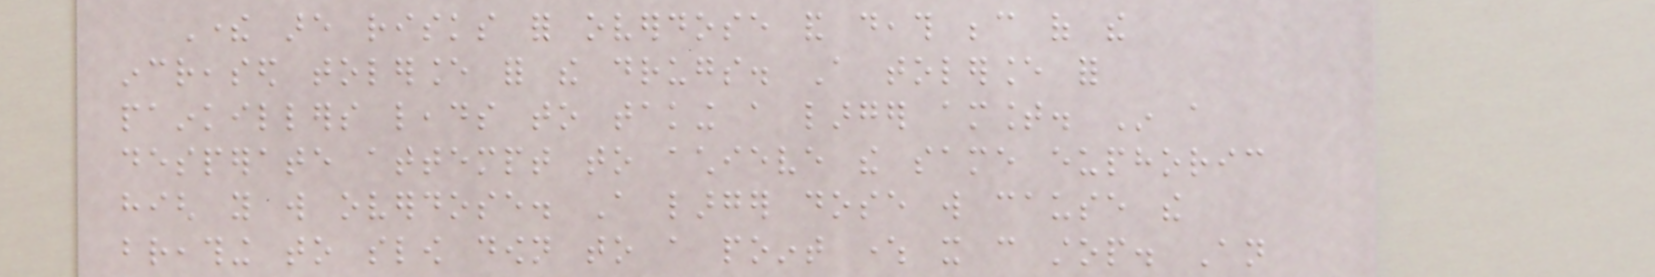There are risks for overdose and death because of the
increased tolerance for the drugs. A tolerance for
painkillers leads to taking a larger amount. In a
desperate attempt to achieve the same euphoric
high you will overdose. A larger dose will cause the
breathing to slow down to a point where it can stop. An
